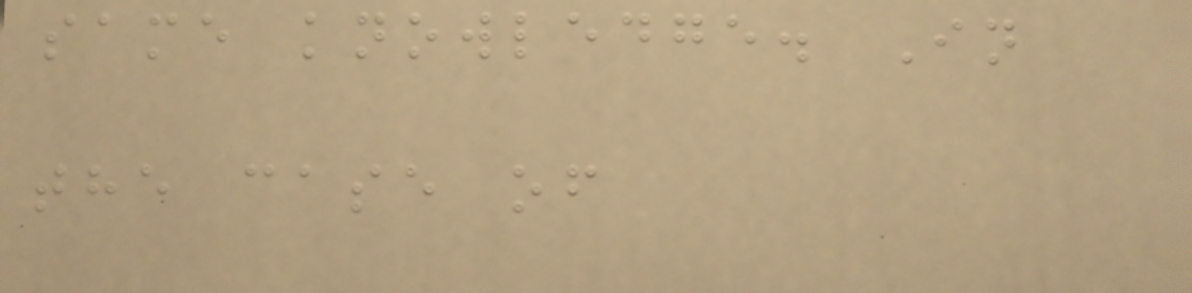same knowledge. In
the case of
